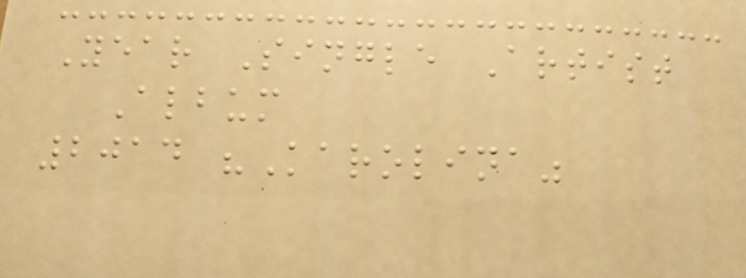Year Single Artist
Album
2014 "Karolina"
